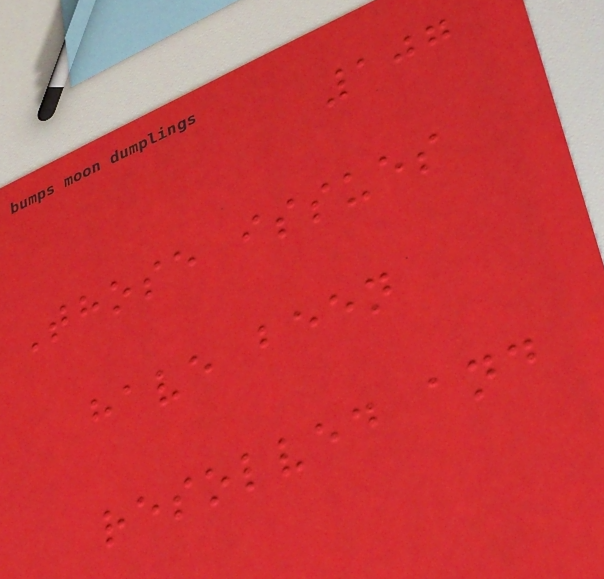107
Those issues
have been
resolved and
